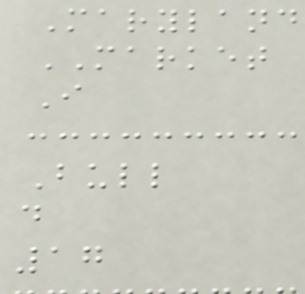Maryland
MARKET
I
Bull
d
17
